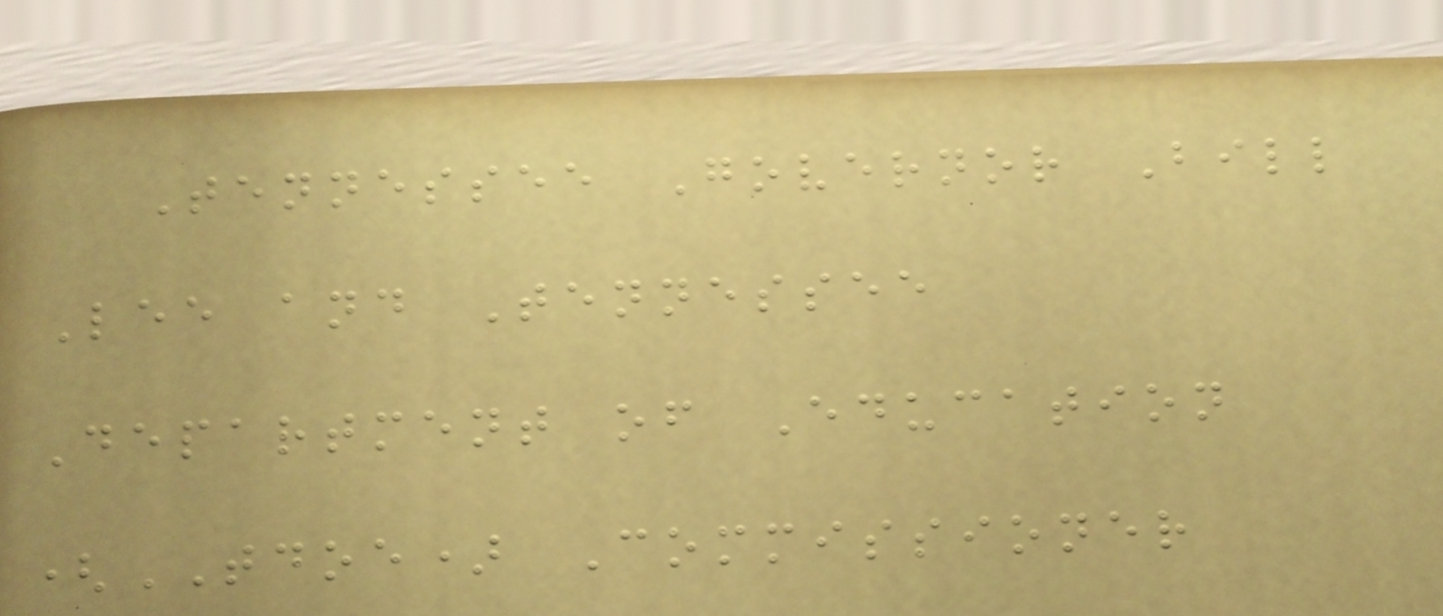Tennessee Governor Bill
Lee and Tennessee
Department of Education
(TDOE) Commissioner
